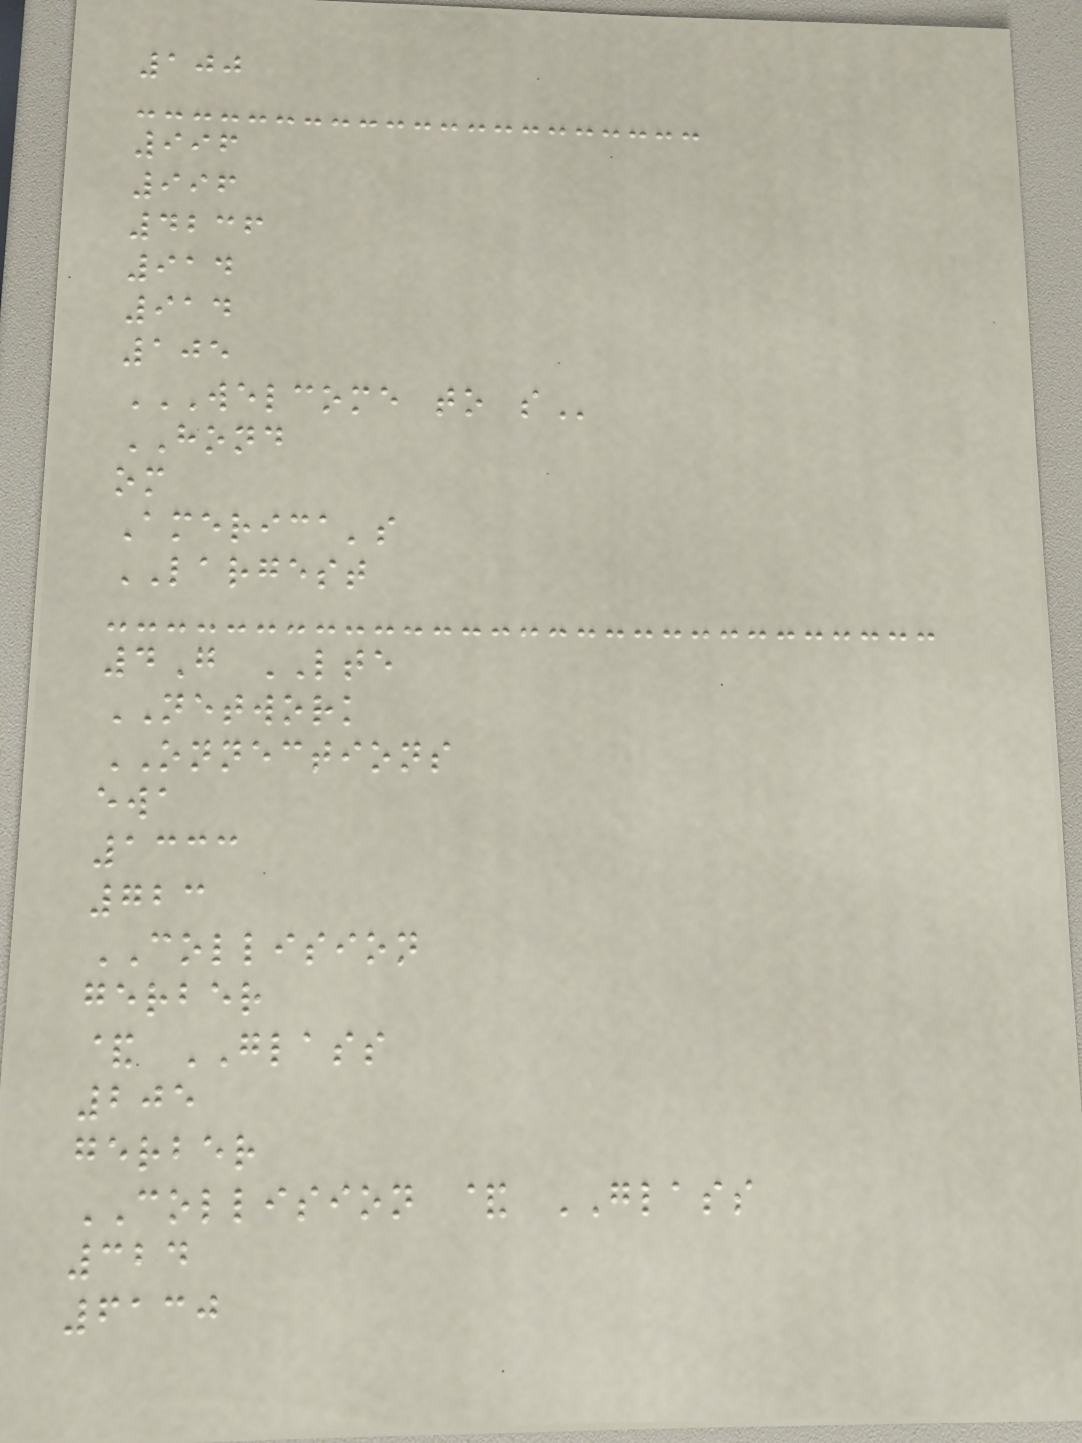100
996
996
4236
914
914
105
WELCOME TO S
HOND
om
America's
LARGEST
4G LTE
NETWORK
ONNECTIONS
ewa
1333
723
COLLISION
gerber
& GLASS
205
gerber
COLLISION & GLASS
324
6130
